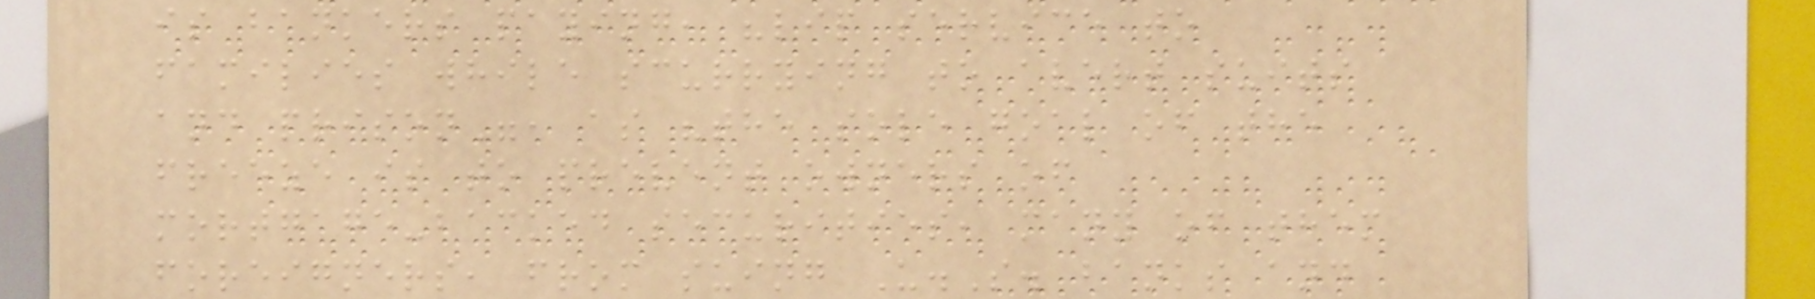is bankers paying, "lip service to
families while scurrying to avert suits
and prison", as "the sole goal of the
freeze is to prevent owners of
mortgage-backed securities, many of them
foreigners, from suing U.S. banks and
